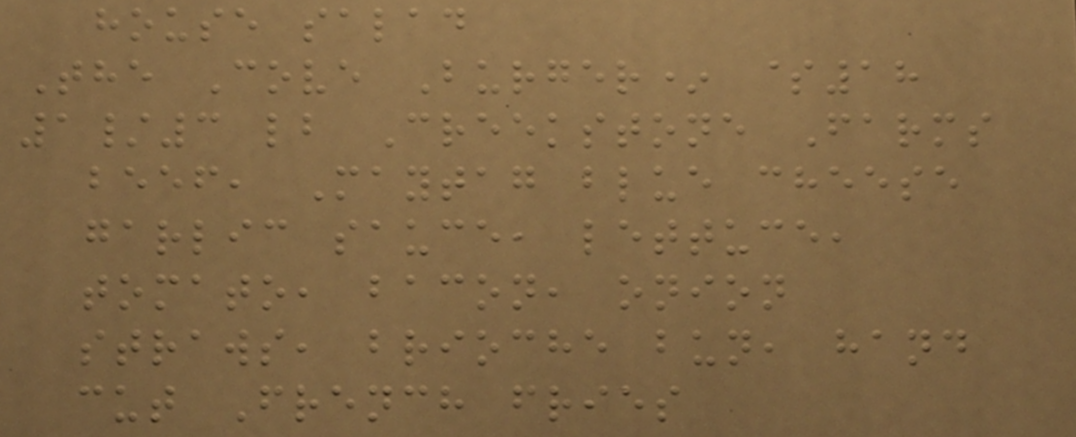house salad
The Cove Burger* $18
1/3 lb Creekstone Farms
beef, Maytag blue cheese
garlic sauce, lettuce,
tomato, bacon, onion
straws, brioche bun, hand
cut French fries
